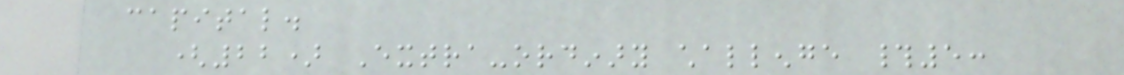capital.
(22) Extra-ordinary challenge #5:
